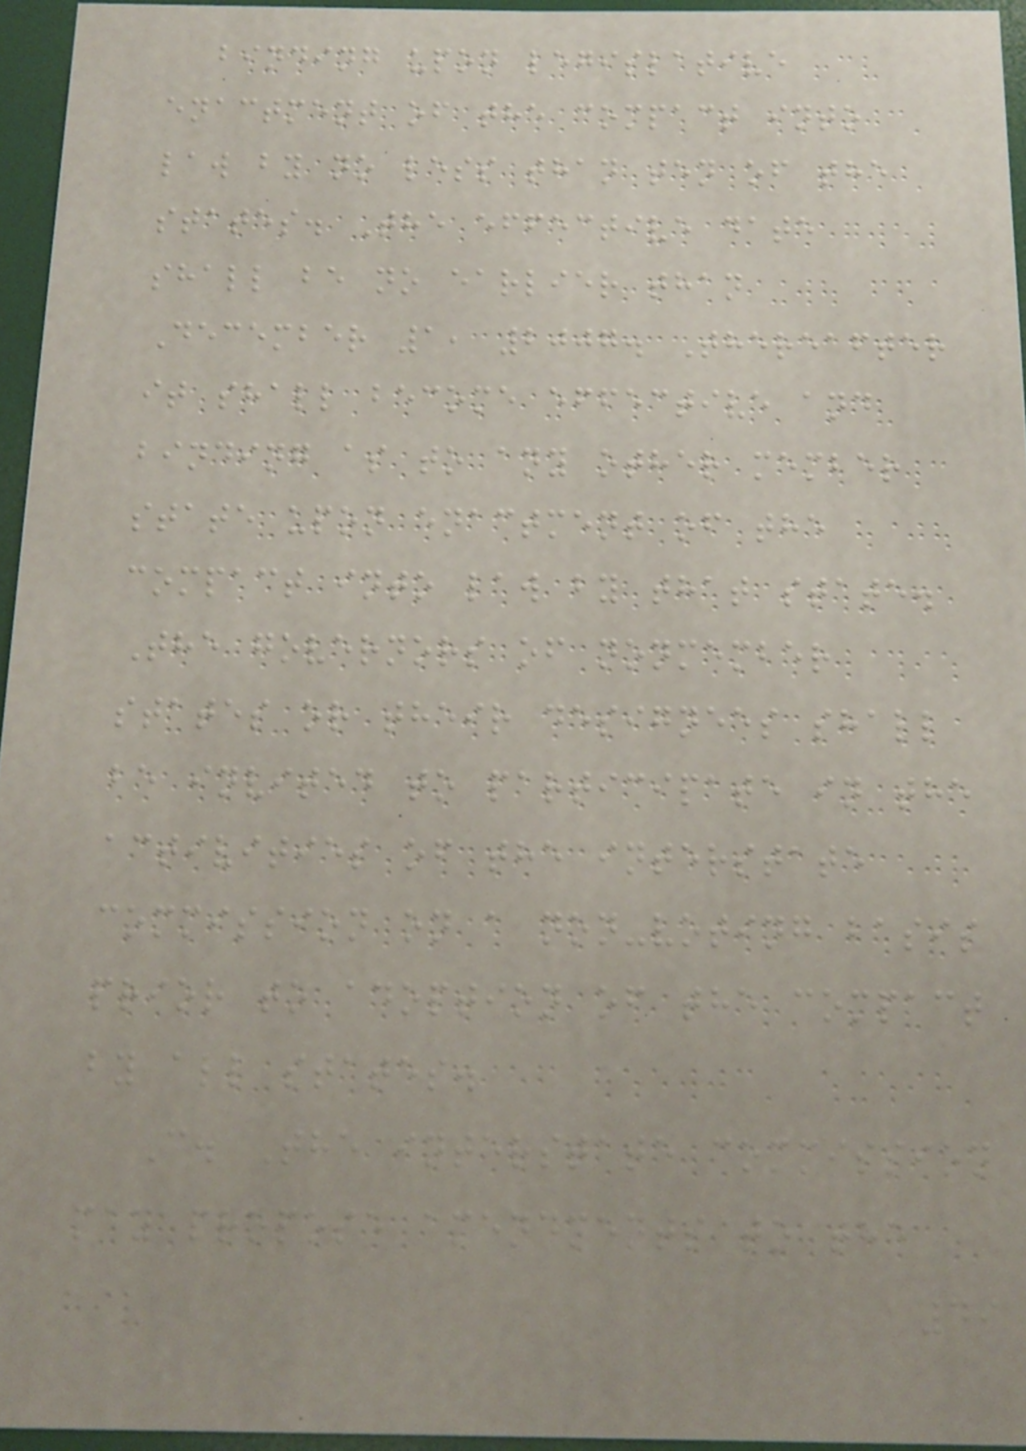binding upon legislative
enactment of the compact into
law by no less than ten of the
states. The effective date
shall be no earlier than
December 1, 2007. Thereafter
it shall become effective and
binding as to any other member
state upon enactment of the
compact into law by that state.
The governors of nonmember
states or their designees shall
be invited to participate in the
activities of the interstate
commission on a non-voting basis
prior to adoption of the compact
by all states.
C. The interstate commission
may propose amendments to the
49
